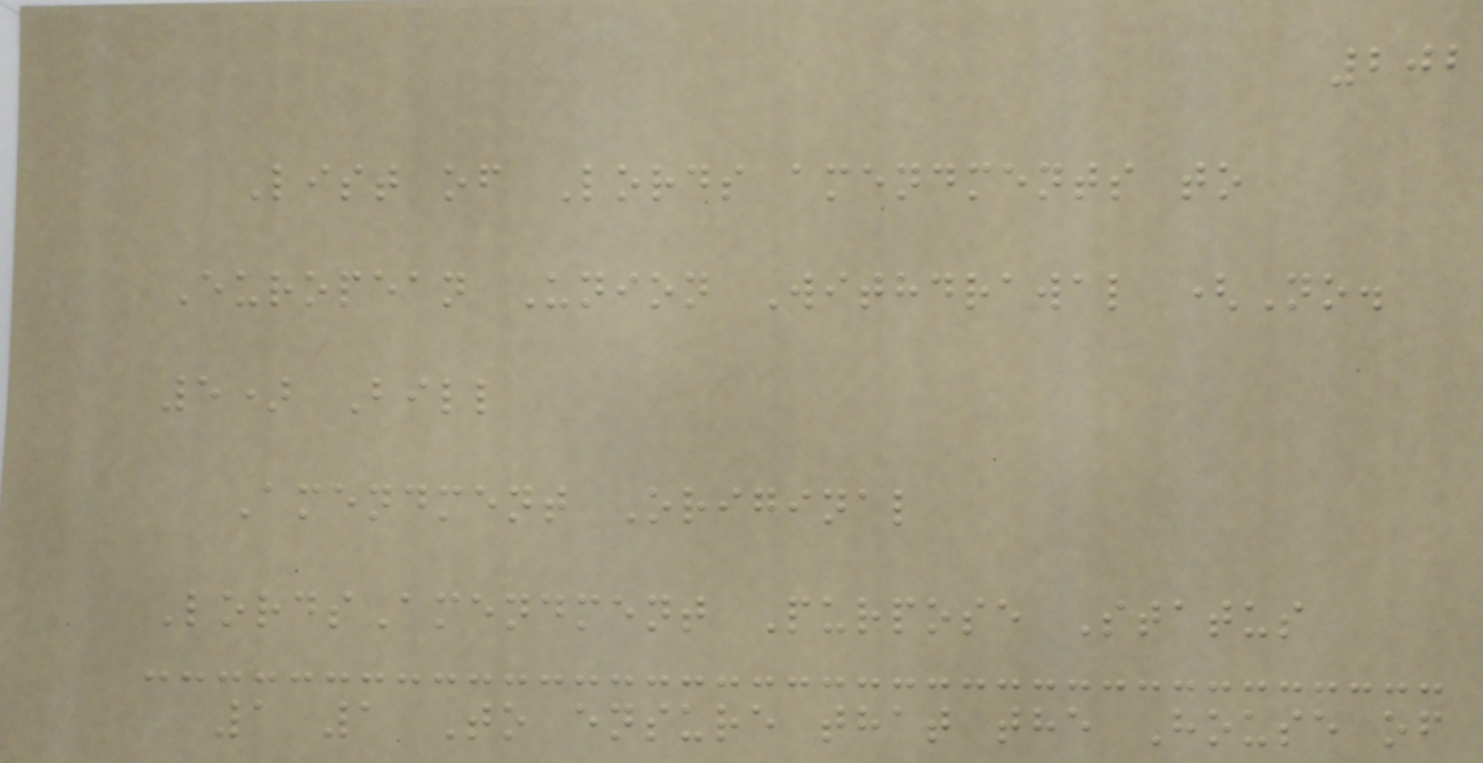202
List of Lords amendments to
European Union Withdrawal (No.
5) Bill
Amendment Original
LordsAmendment Purpose Status
1 1 To ensure that the House of
